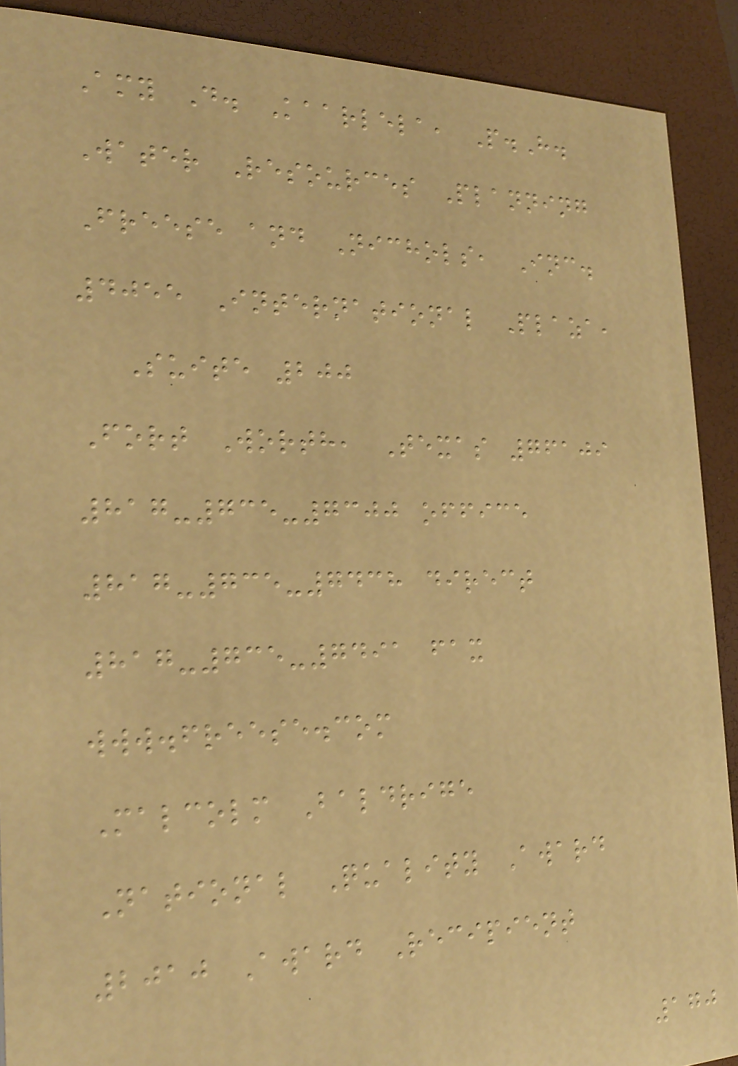Amy D. Kaarlela, P.H.
Water Resources Planning
Freese and Nichols, Inc.
4055 International Plaza,
Suite 200
Fort Worth, Texas 76109
817-735-7300 office
817-735-7438 direct
817-735-7491 fax
www.freese.com
Malcolm Baldrige
National Quality Award
2010 Award Recipient
170
